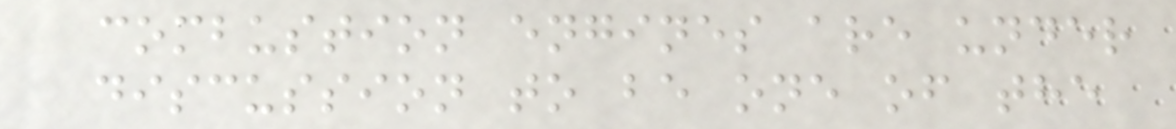combustion engines are under
discussion to be one of the
